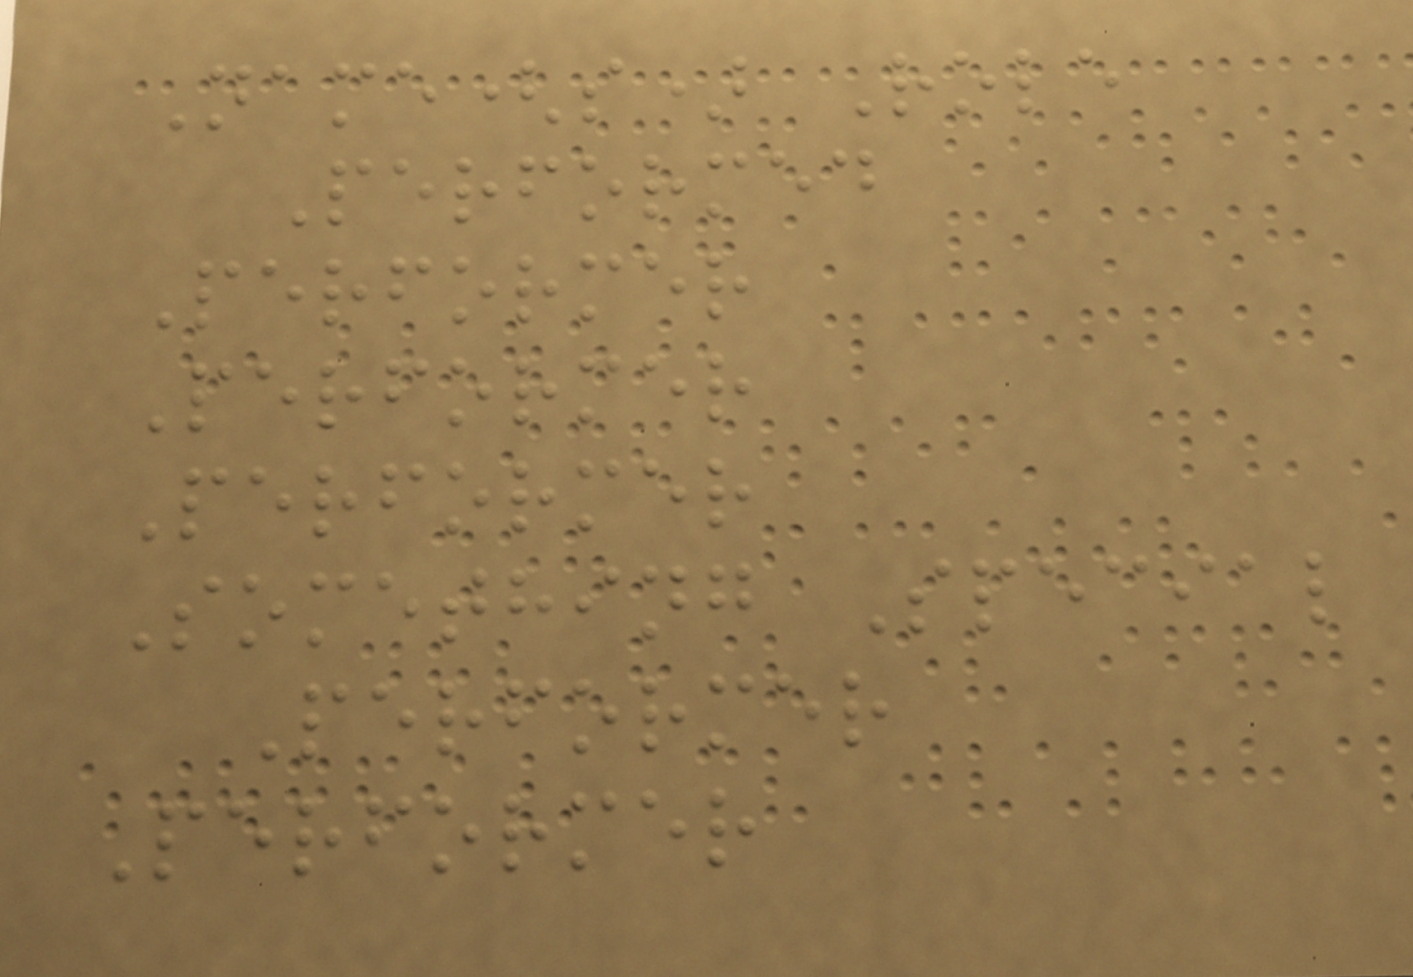Name(s) Role
Performed
Performer
Performer
Performer
Something Special
Performer
Performer
